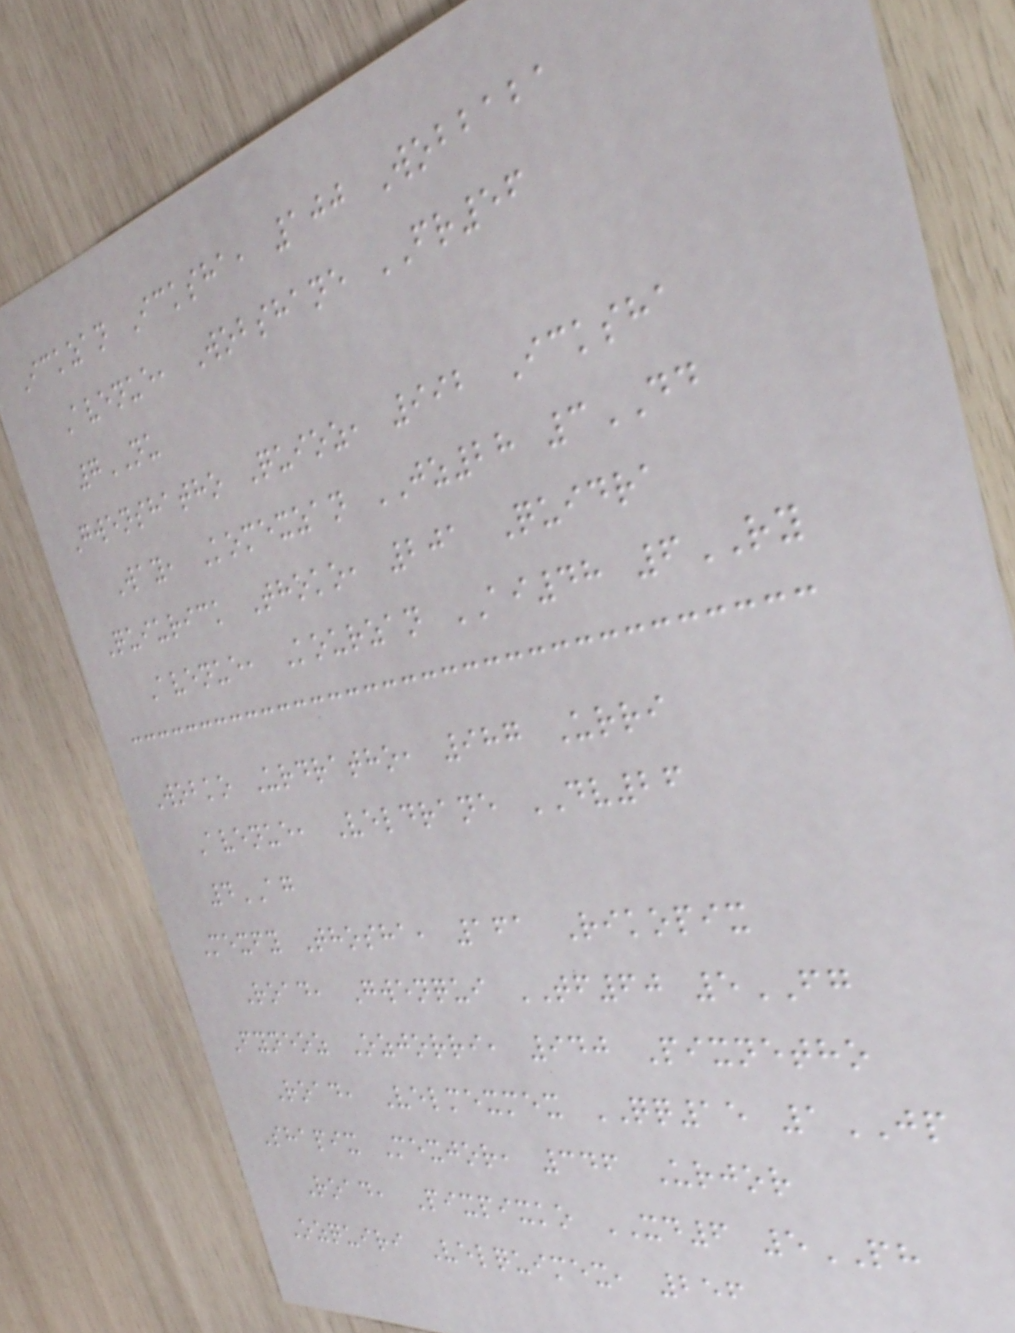Ickzan Icksha, 100 Wobbaba
Avenue, Wobshane FR56
7NU
Gwenshatho Quioz, 992 Icksha
Way, Komexzan JZ28 3DD
Quiurick Thoko, 201 Quidra
Avenue, Kourzan AI48 6RY
Wobko Urdratho, 987 Urri
Avenue, Veldrane DV26
4AG
Mexfy Thosha, 161 Rikopix
Road, Gwenqui TF60 5FG
Fyneoz Ozjorri, 940 Pixnetho
Road, Velmexmex QQ15 1JP
Shapix Mexjor, 346 Urjor
Road, Pixpixko XD6 5PH
Ozquiri Velquimex, 256
